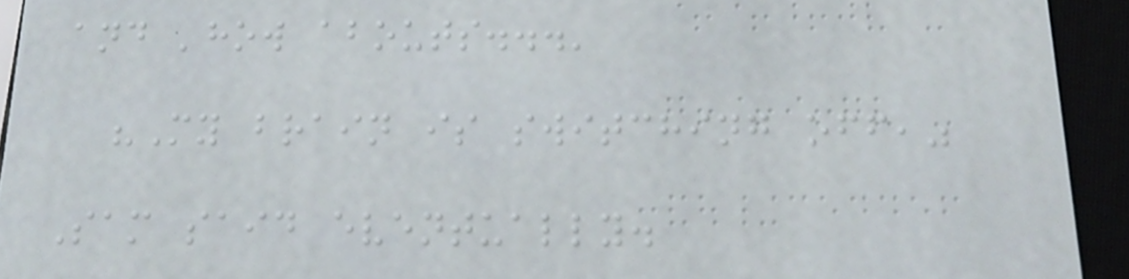and 'how abouts...'
"My brain is switching off,"
Sam said eventually.
